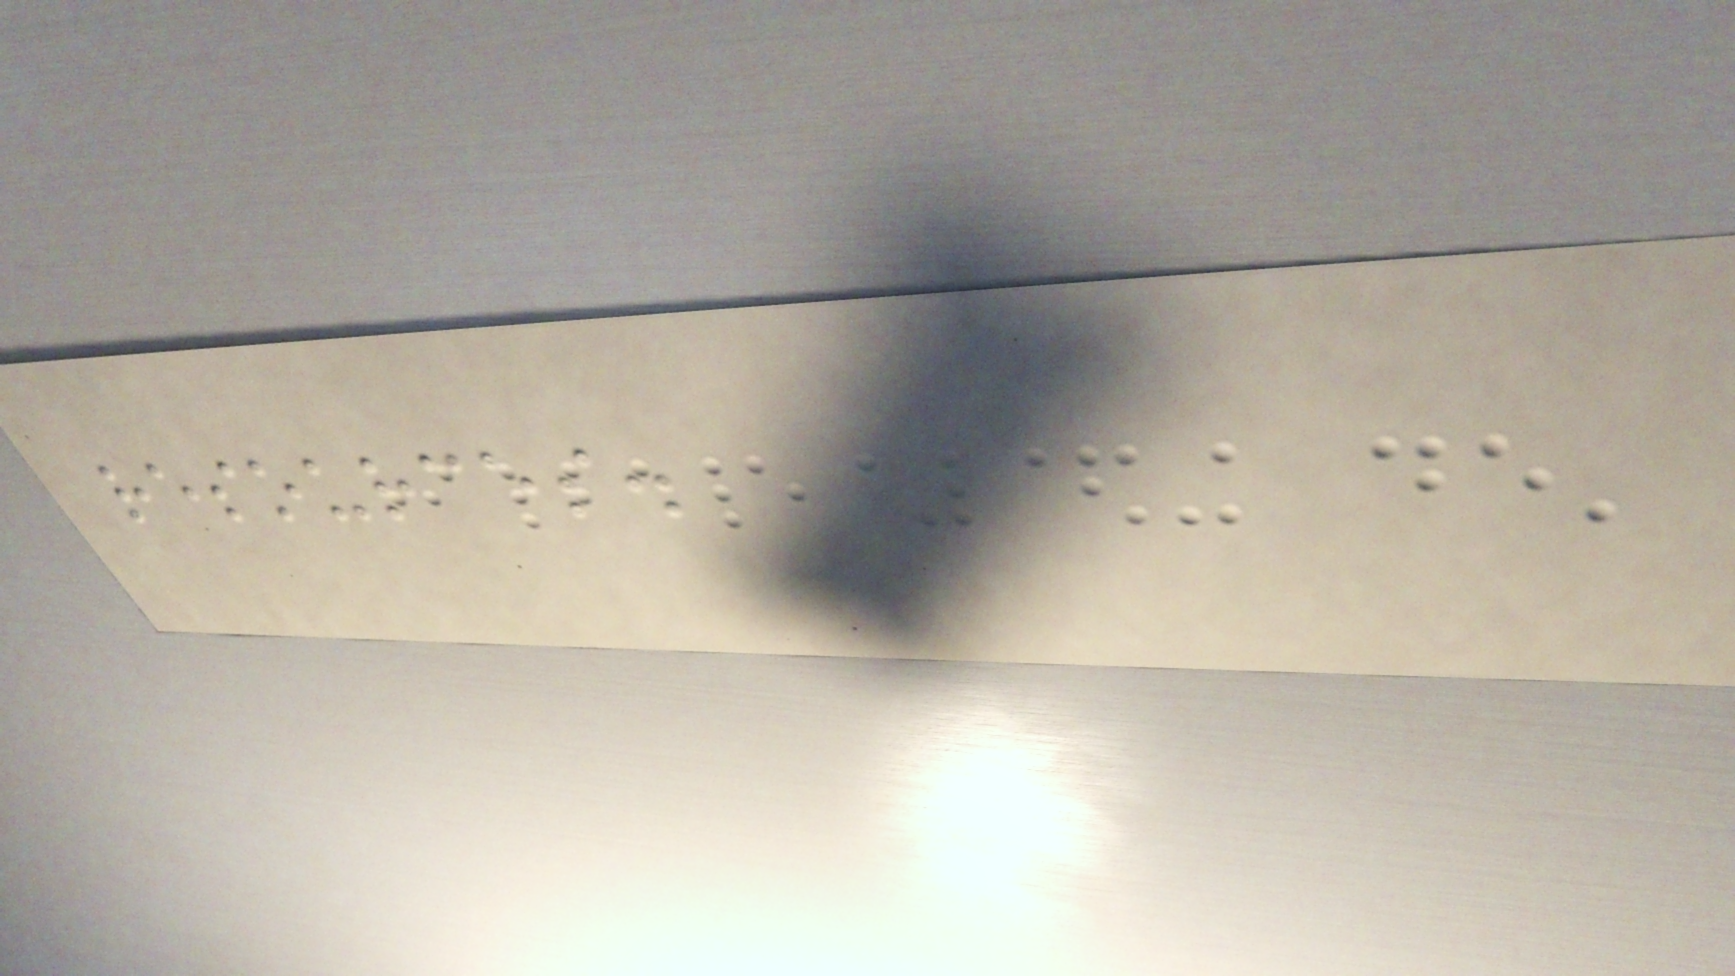resources.
